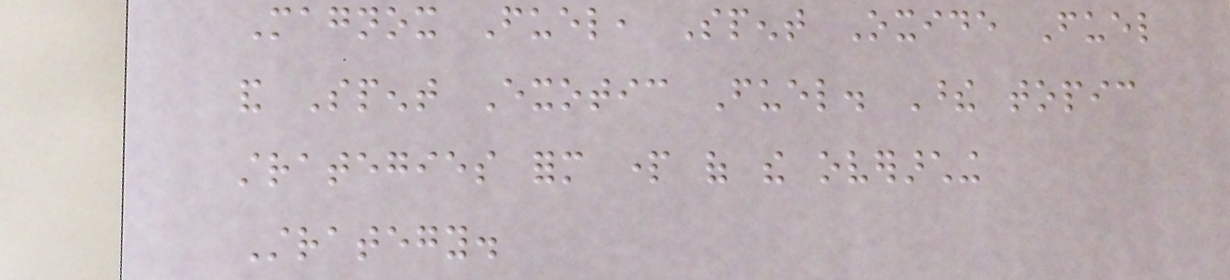Magnox Fuel, Spent Oxide Fuel
and Spent Exotic Fuel. These topic
strategies form part of the overarching
Strategy.
